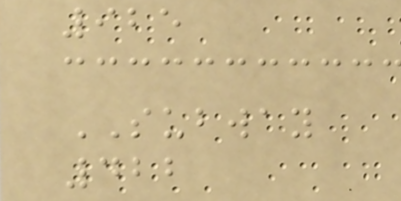925
SUBWAY
422
